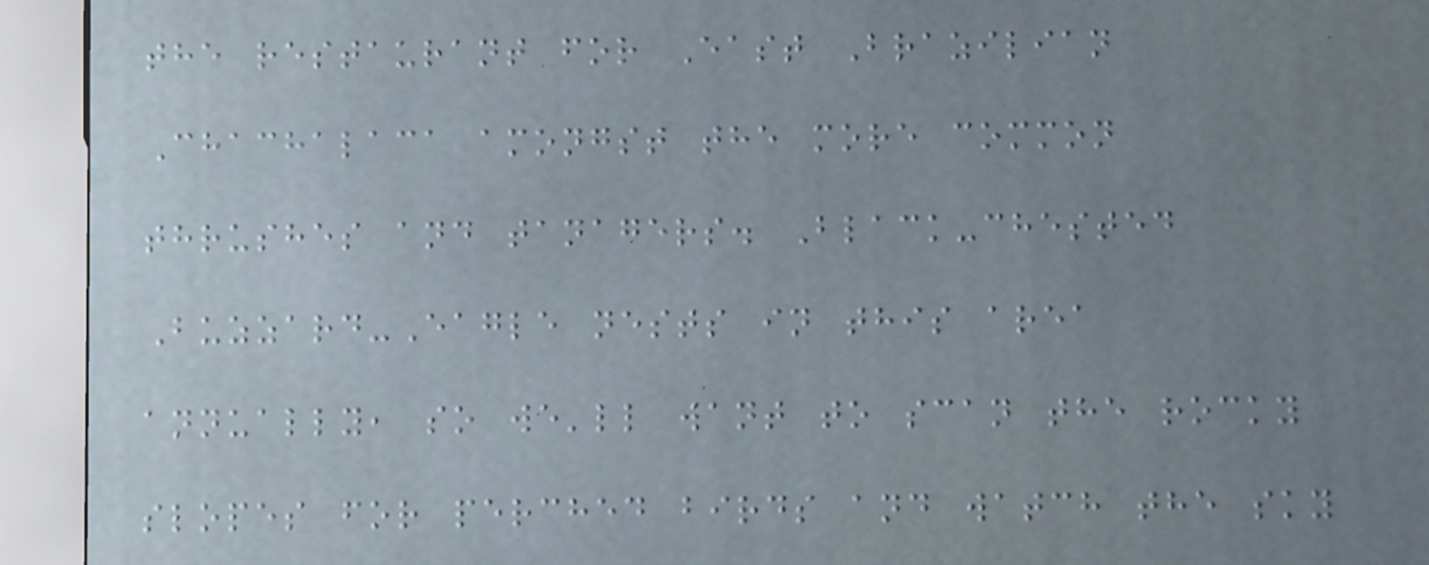the restaurant for East Brazilian
Chachalaca amongst the more common
thrushes and tanagers. Black-chested
Buzzard-Eagle nests in this area
annually, so we'll want to scan the rocky
slopes for perched birds and watch the sky
